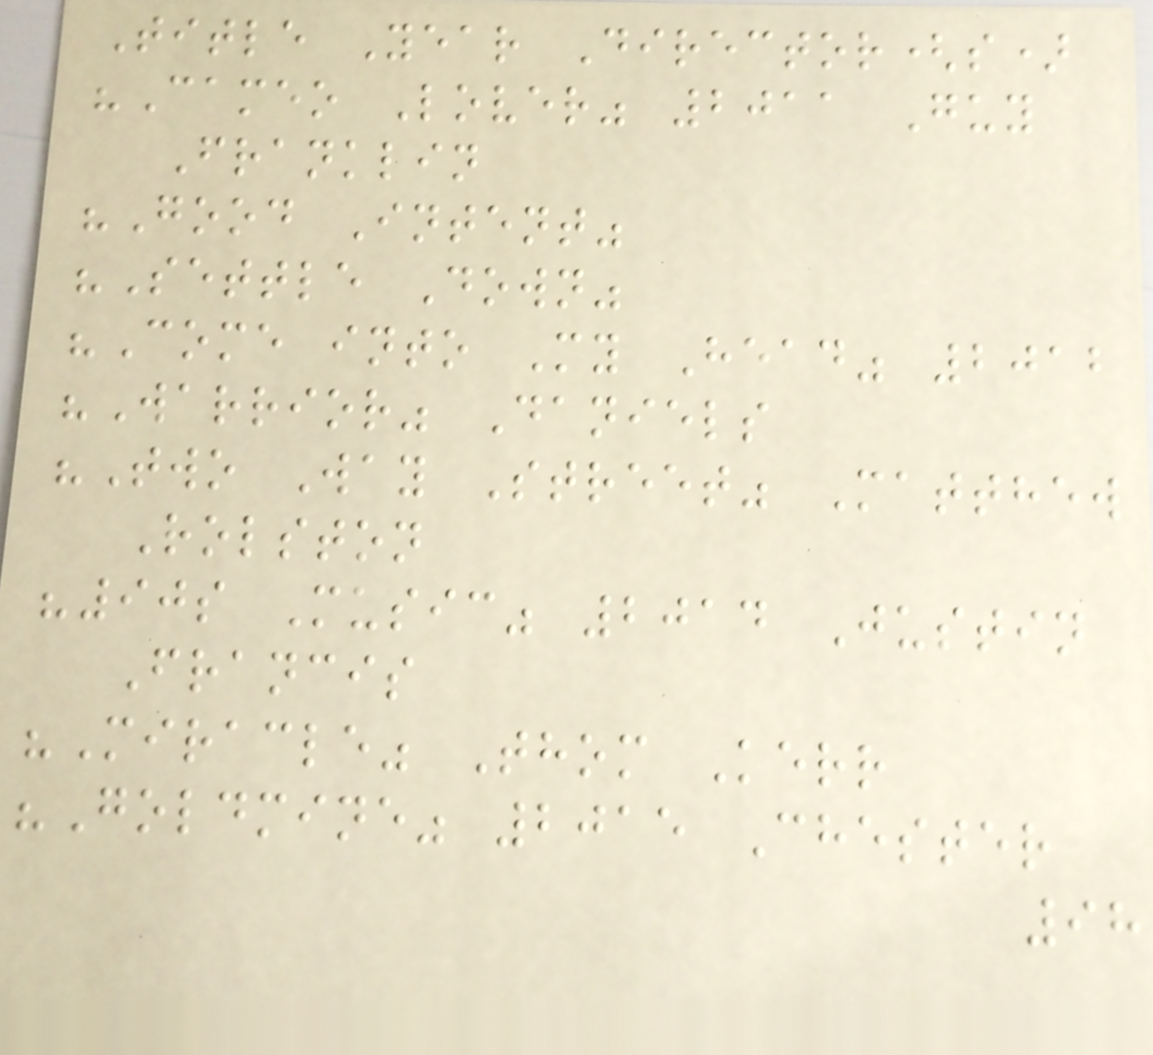Title Year Director(s)
"Cameo Lover" 2011 Guy
Franklin
"Good Intent"
"Settle Down"
"Come into My Head" 2012
"Warrior" Daniels
"Two Way Street" Matthew
Rolston
"90s Music" 2014 Justin
Francis
"Miracle" Thom Kerr
"Goldmine" 2015 Chester
98
